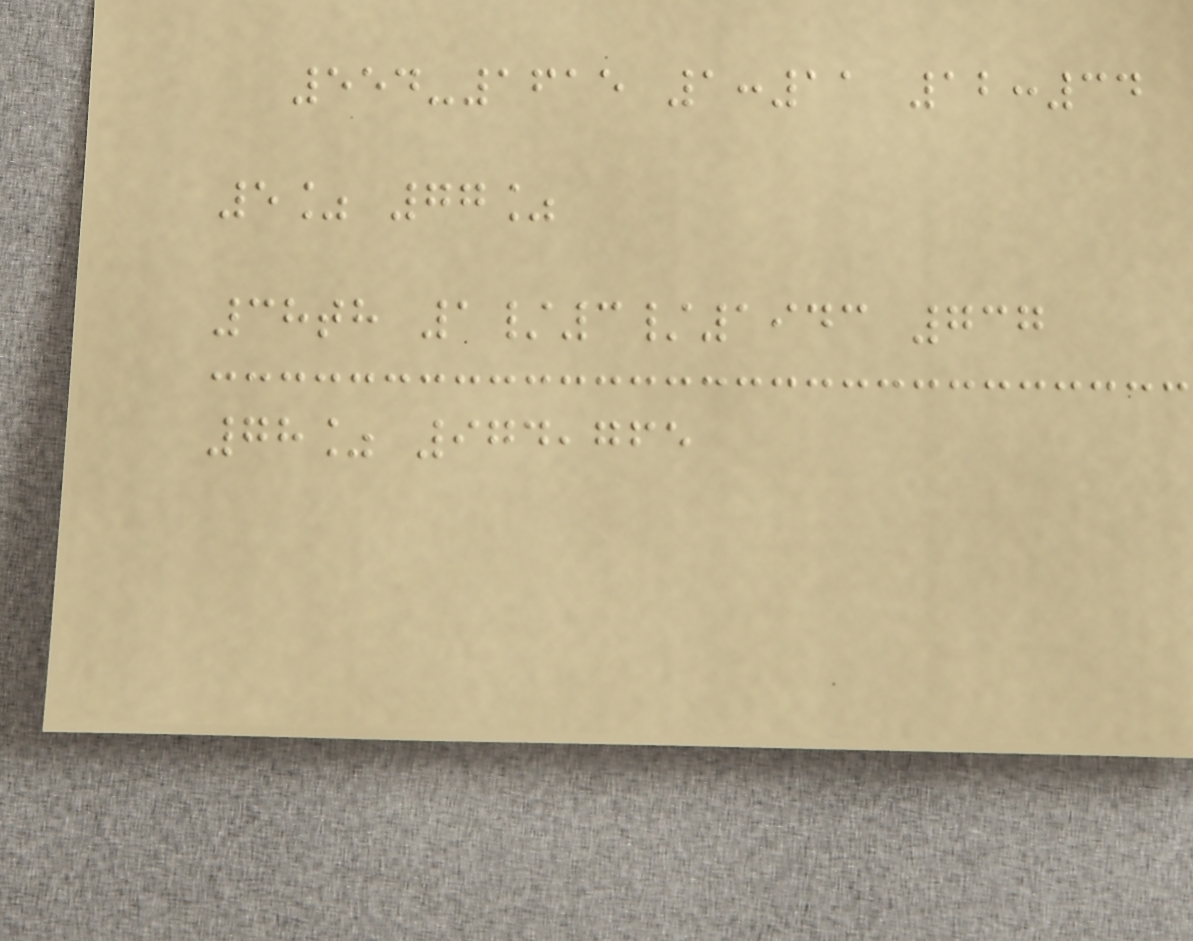554-1615 1:11 12:34
5% 77%
38th 1/3/1943 737
78% 974,765
